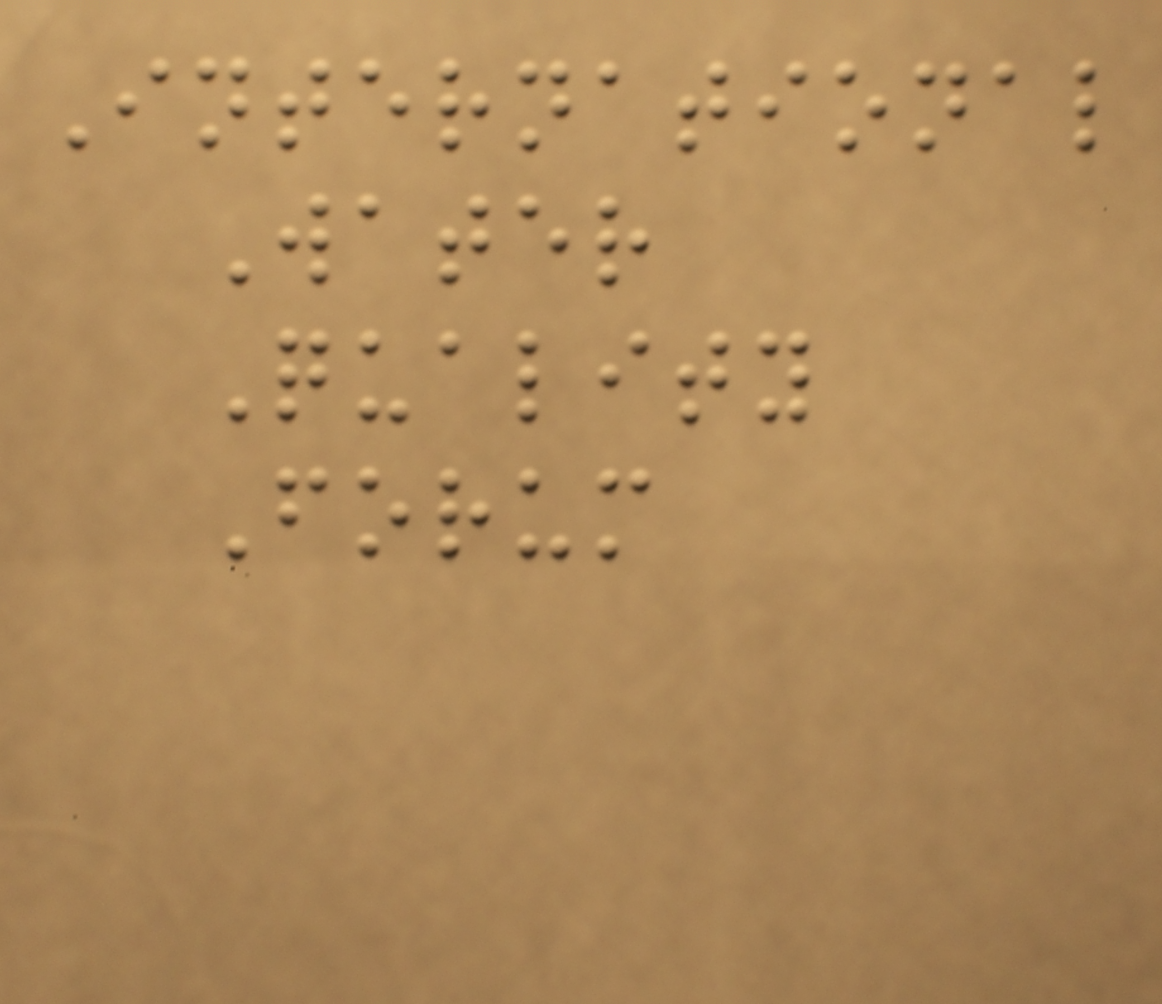International
Water
Quality
Forum
